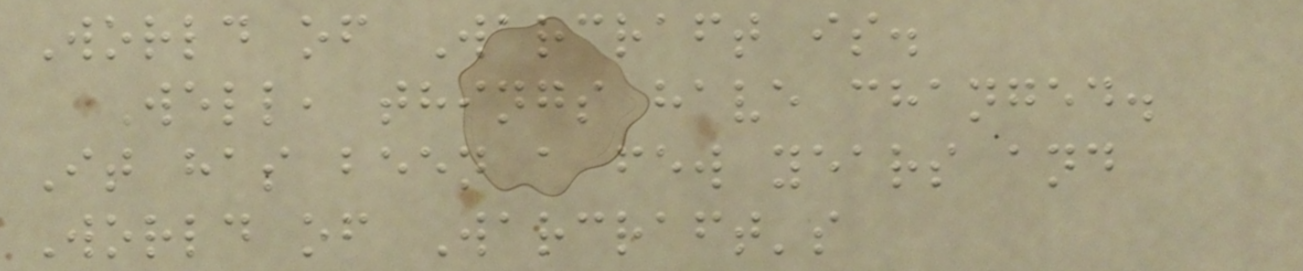World of Warcraft is.
Well, things have changed.
It has been a few years and
World of Warcraft's
